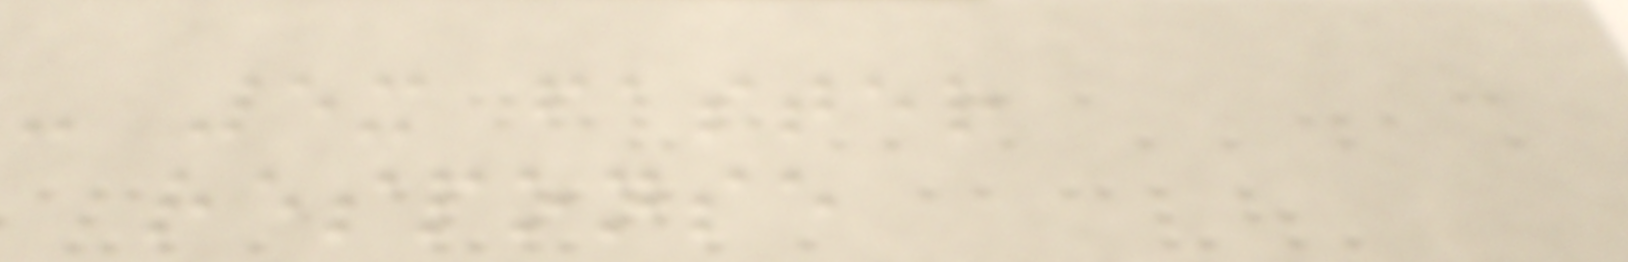- 5x faster
response
